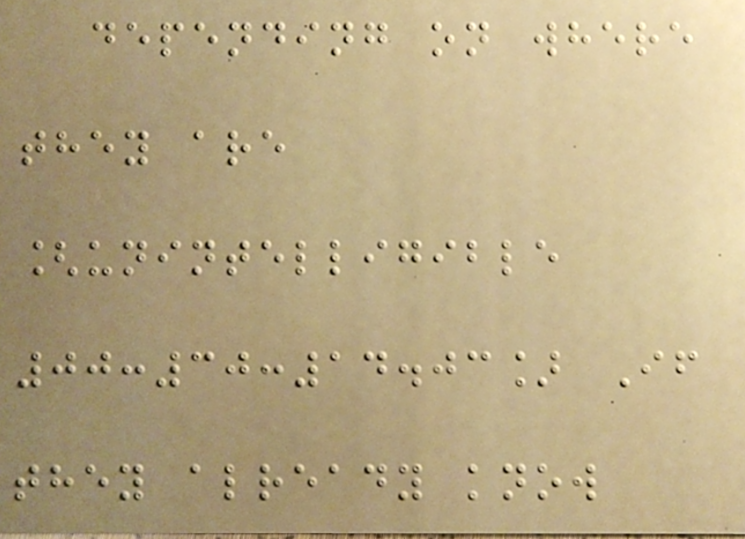depending on where
they are
[unintelligible
00:30:14.03] If
they already know
